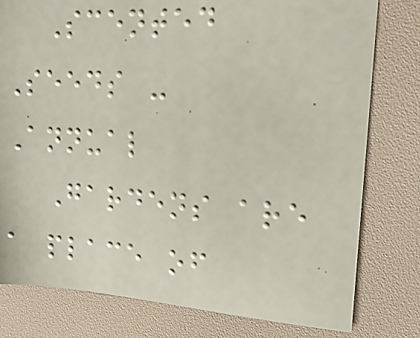Scented
Seeds -
Annual
Gardens are
a place of
